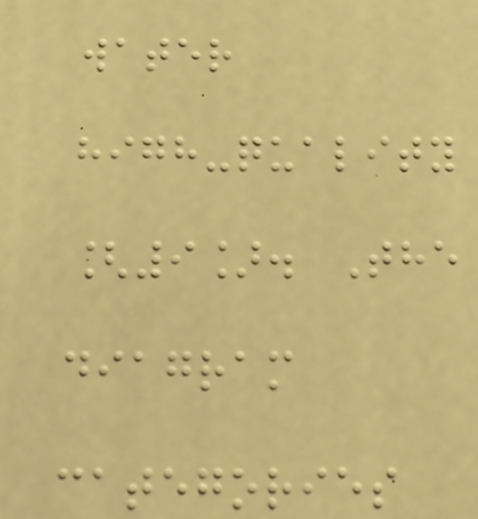water
high-quality
[9]. The
diagram
categories
